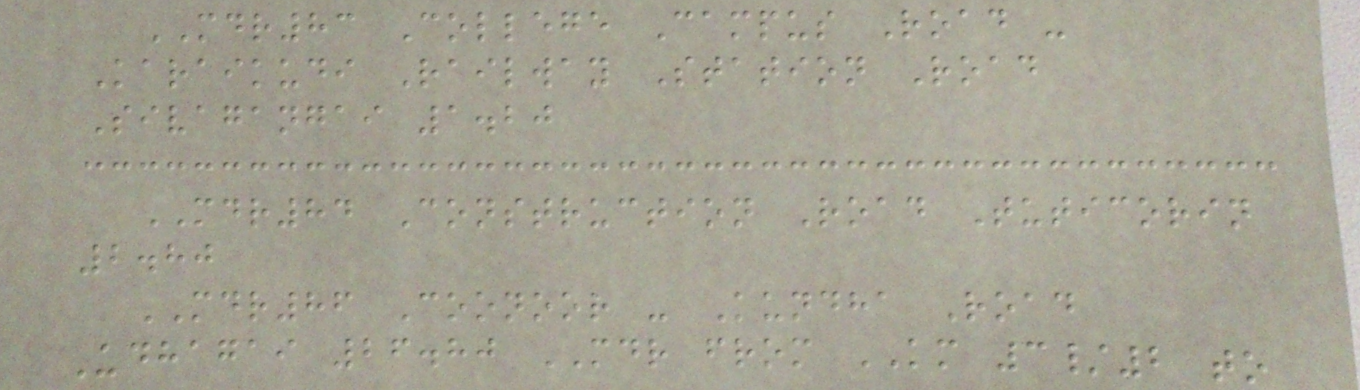MDR83 College Campus Road -
Karaikudi Railway Station Road
Sivagangai 1.20
MDR84 Construction Road Tuticorin
2.80
MDR86 Coonoor - Kundha Road
Udhagai 26.80 MDR from KM 3/2 to
